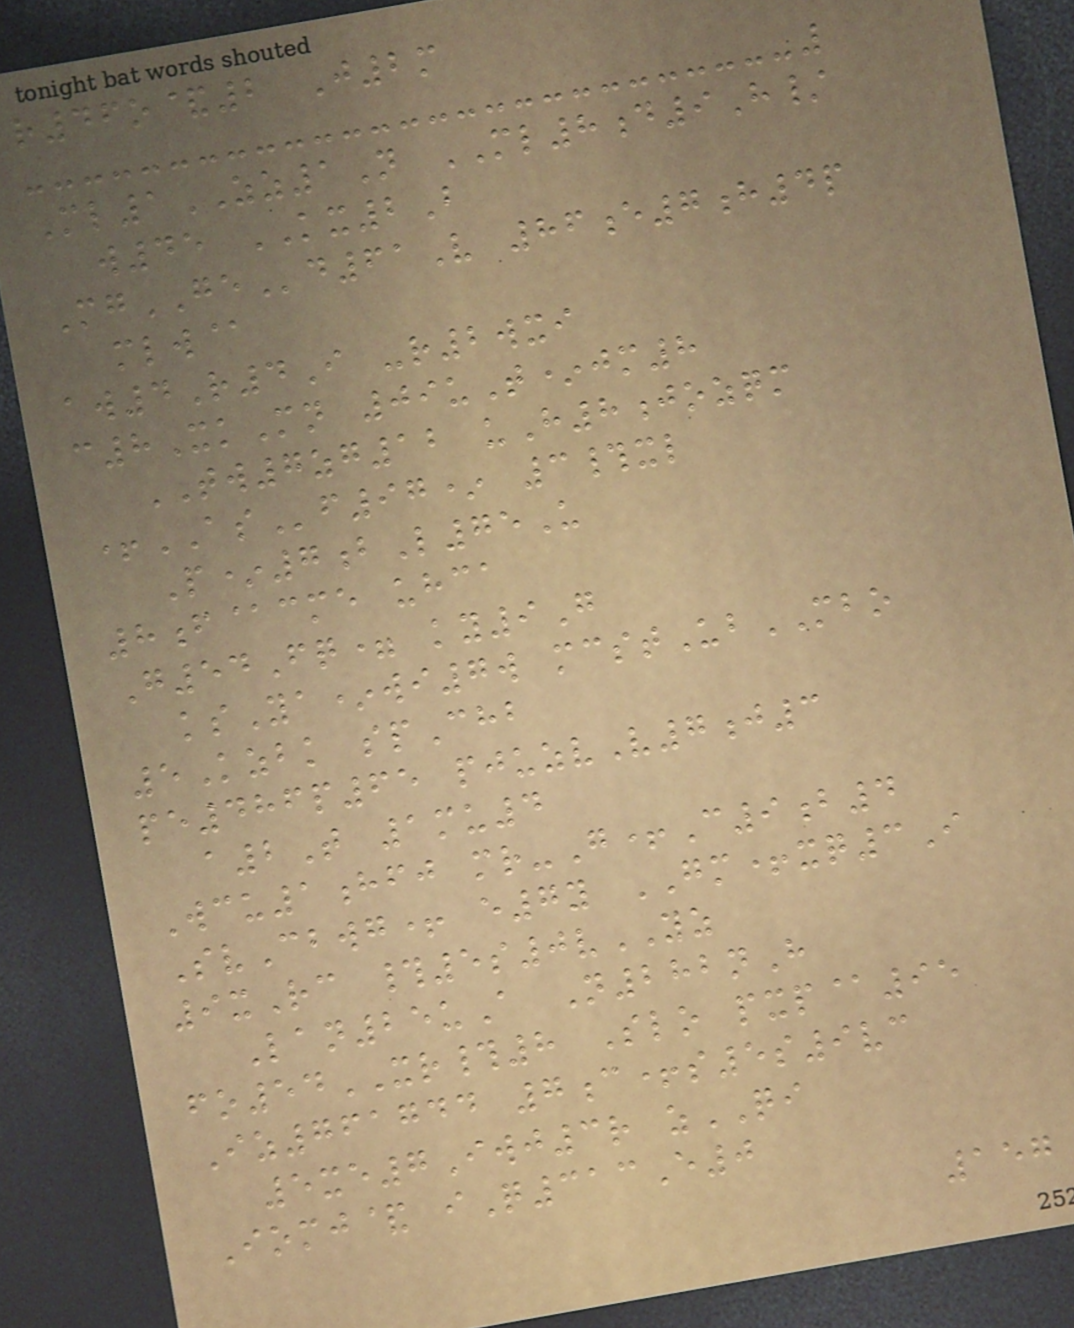r46o&2 J2m
Ml1ZZ1N ML8d9H/
w45 KX2B
MgGEd61V 86e7h4p
mlw@
aw4R4I -r2wxi
c8XkMn 09uT*jm8
TW7zg12 uH8jozqm
+ASf97* 3#xl
P*7bL75U
8f@cme uhca
G54Fq= ky9G
ksYa*wi7w mcstUbMBO
5Kzbk spChb
pe486p65 pjuzvV7j3
a2T 1mu4
Wcu1hfj mr-G+C9b4
SvCbwg+ e7y GM+xq3I
9xRc #5s0vYZ
Lan25uA N282nH
fo54XR#8 Slo pxp@95
Iz761744 7c+s5s9vc
5xe7Iwj3r zQI
Iomj& iQ313E0
157
